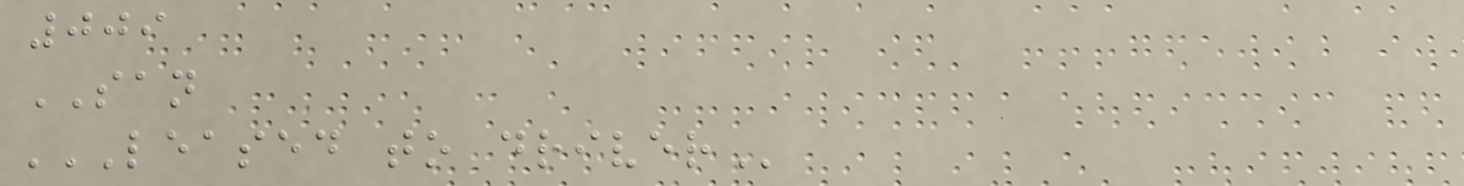009
SAN
LEASED TO DRIVER
